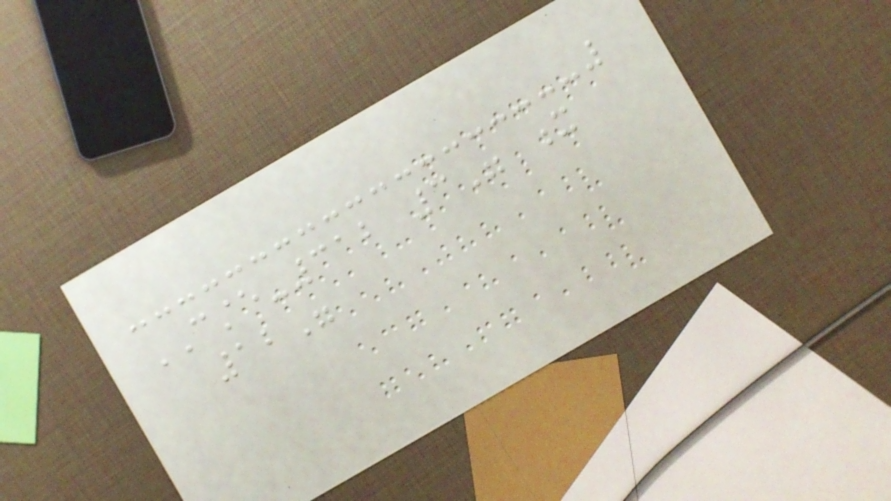CSTE-312 3" x
12"
